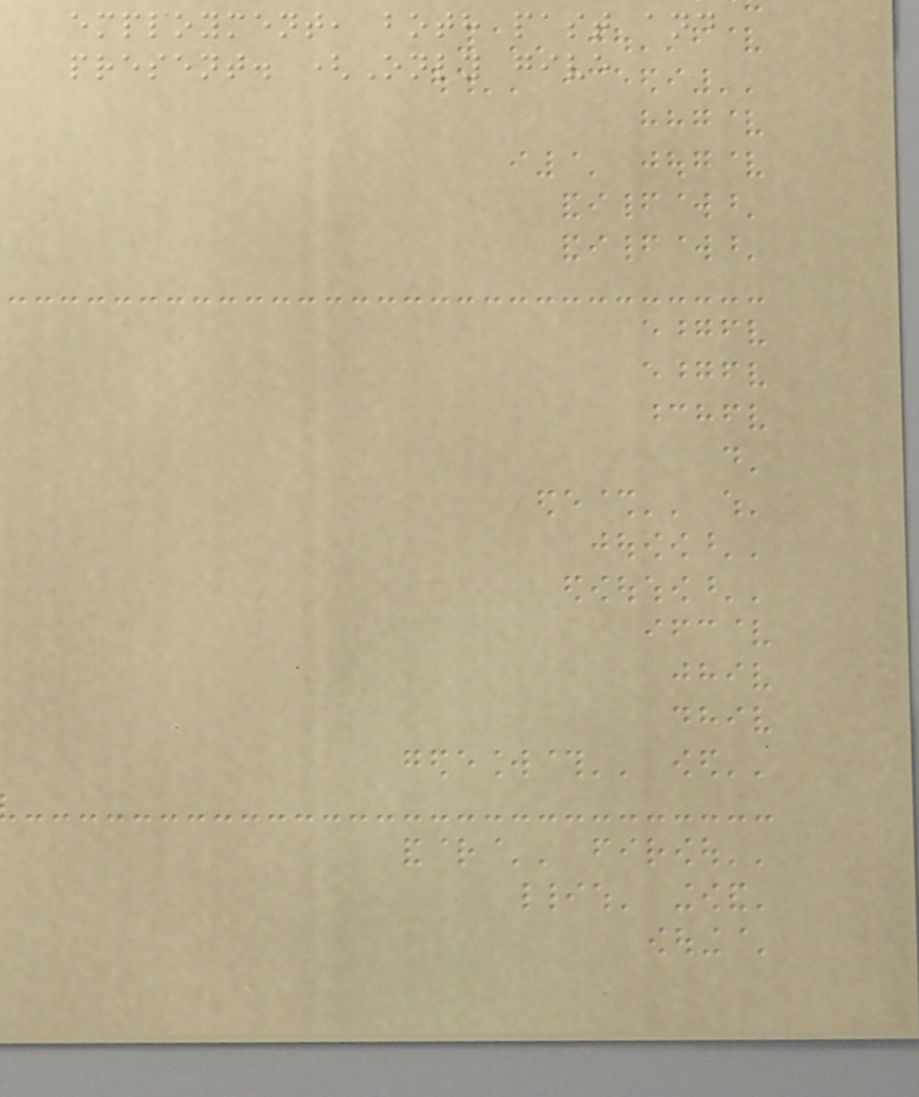employment, both past and
present. (Only give
